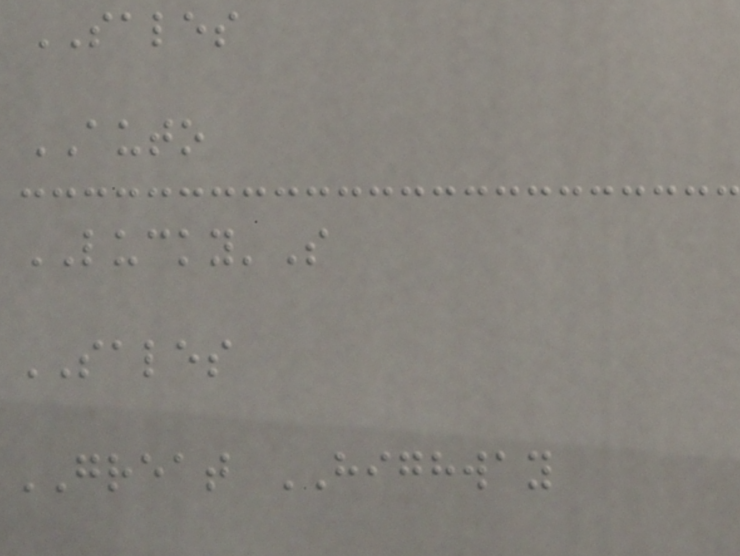SALES
AUTO
LUCKY'S
SALES
GREAT HIGHWAY
